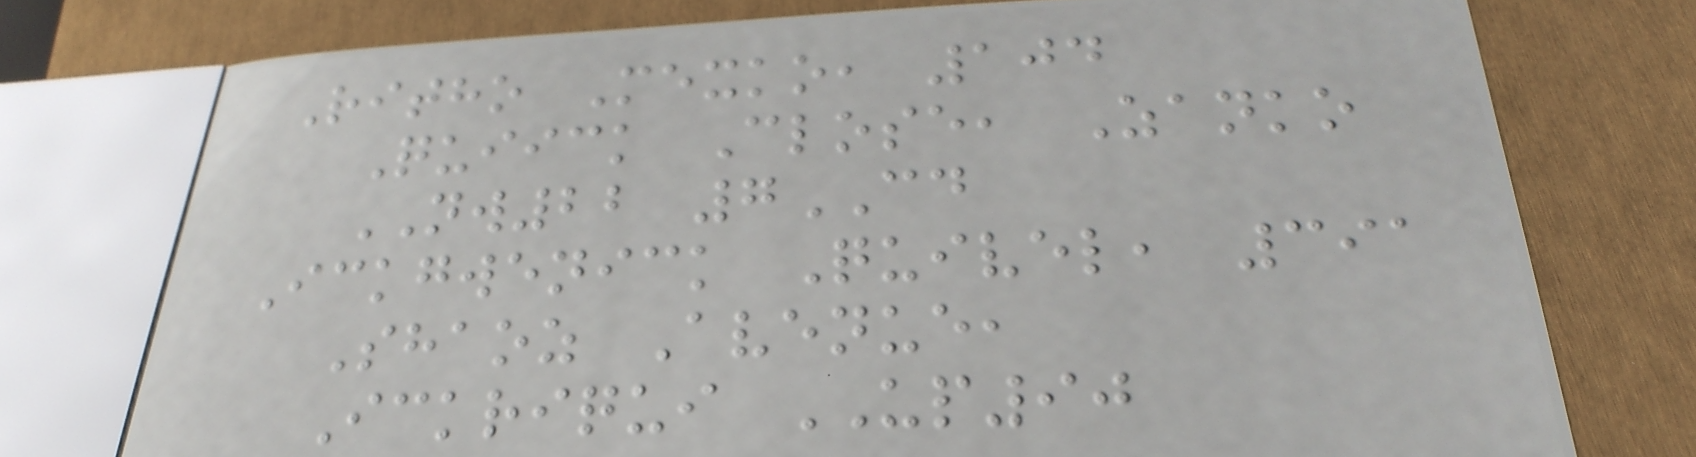Ritho Mexko, 104
Quiick Close, Zanko
NW22 7CD
Ickgwenick Quivel, 391
Shaoz Avenue,
Ickriqui UP90
